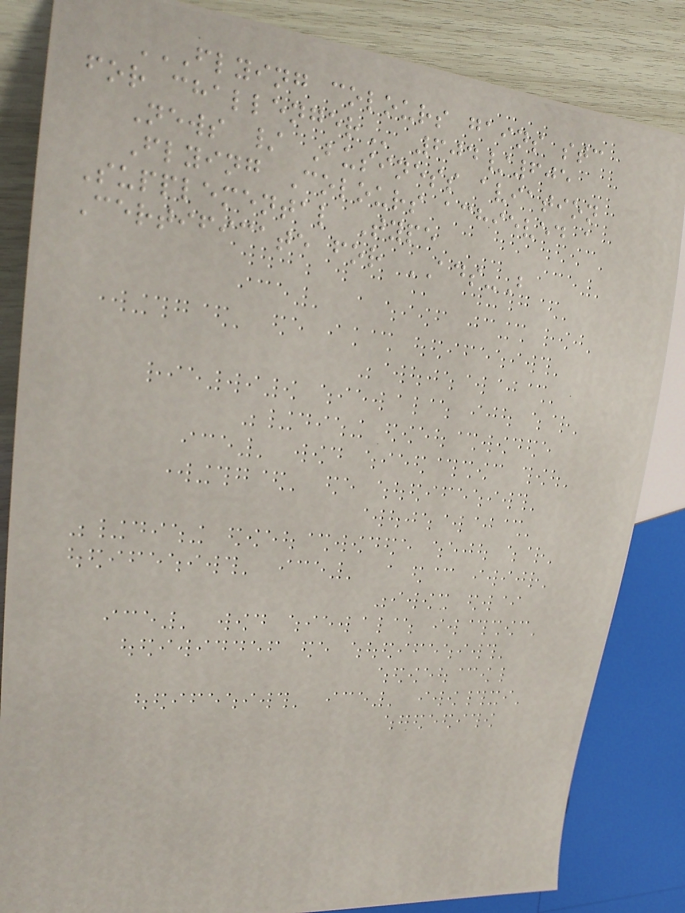FLYING COLOURS GAINS STC
FOR CHALLENGER 604/605
News / Business aviation
Flying Colours achieved a
Supplemental Type
Certificate for ADS-B
